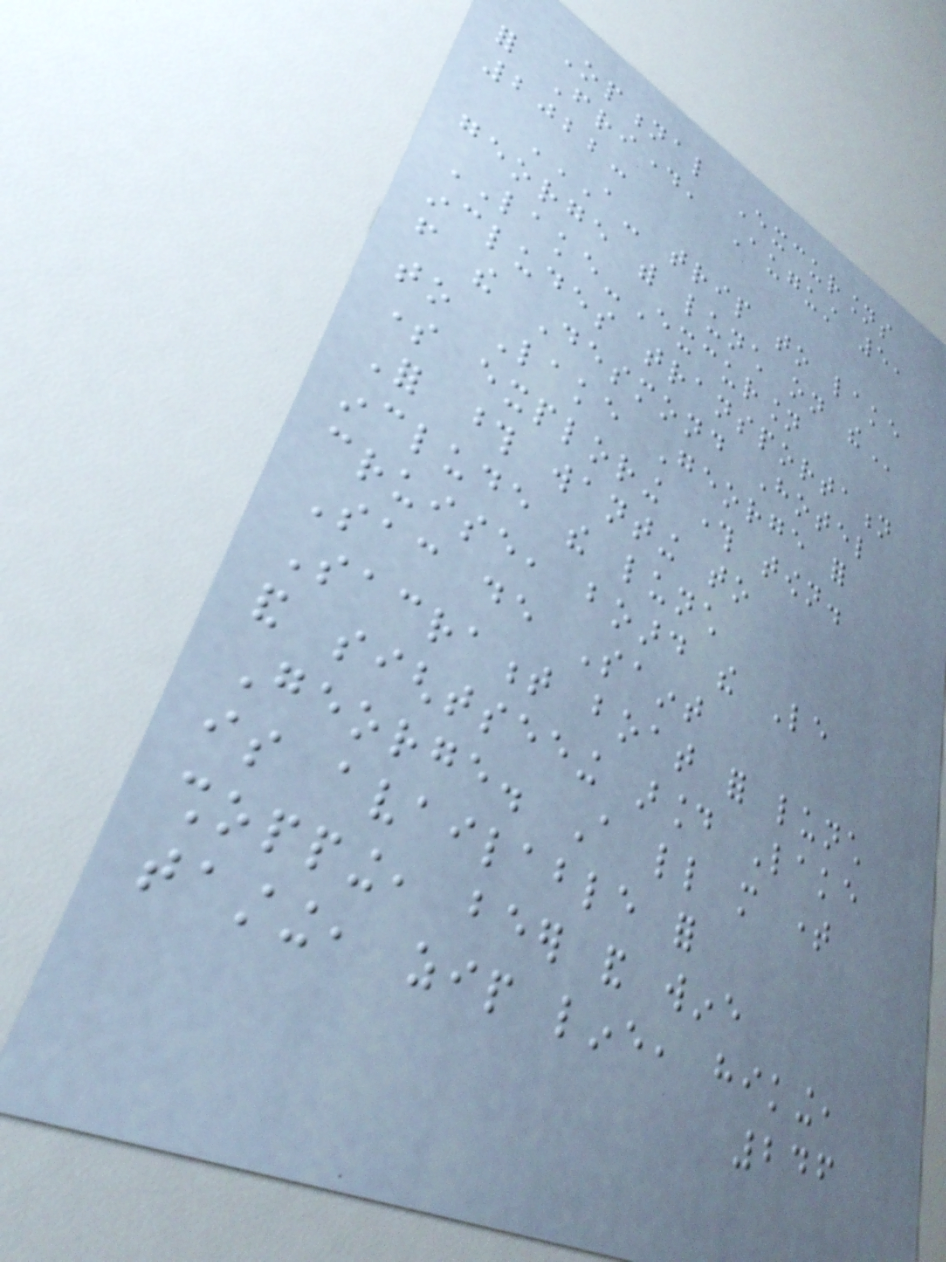Optional Excursions
for Friday, August 5,
2022:
A- TRIP TO LAKE
GEORGE WITH LUNCH ON THE
LAKE-Excursion
includes transportation
from the Desmond Hotel
to Lake George for
some exploring through town.
For those wanting to
include the lunch
cruise, board the Le
Sac de Saint
Sacrament boat for lunch
and sightseeing around Lake
George. A little more time
is available for
shopping, beer and wine
tasting, zip line, hiking,
246
